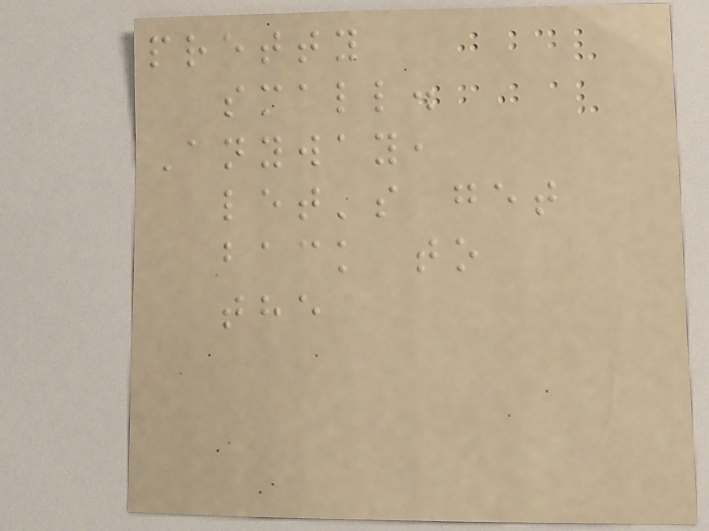pretty
small.
Anyway,
let's get
back to
the
